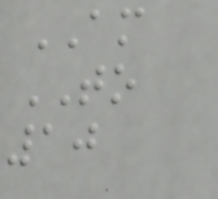AM
TO
10
